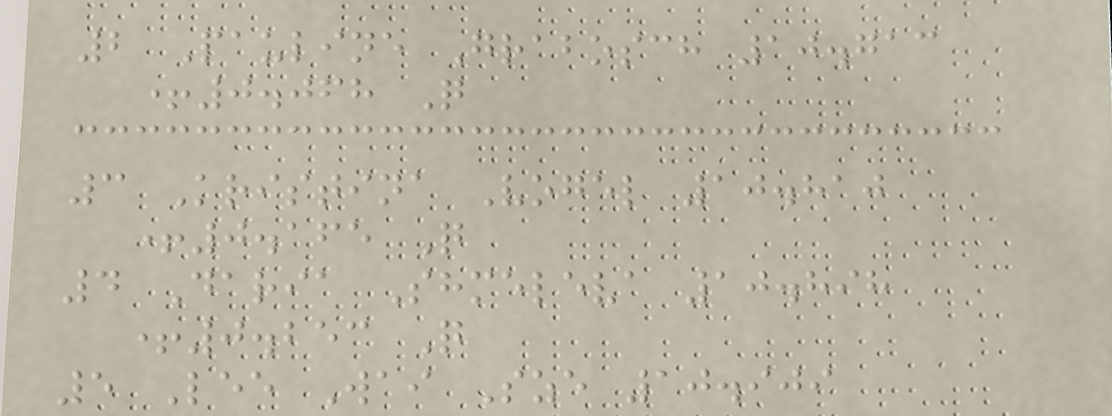2 Pauline Grabosch 10.713
+0.068 Q
3 Kristina Vogel 10.810
+0.165 Q
4 Daria Shmeleva 10.898
+0.253 Q
5 Lee Wai Sze 10.909
